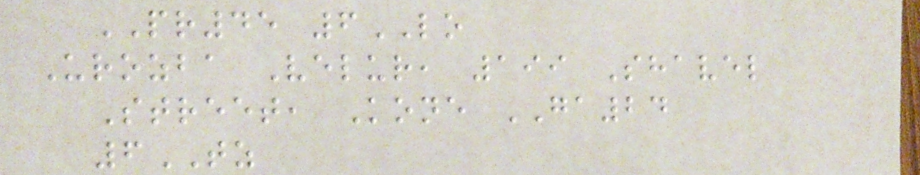PR45 6LO
Urozba Velur, 199 Shavel
Street, Kone GA24
6TZ
